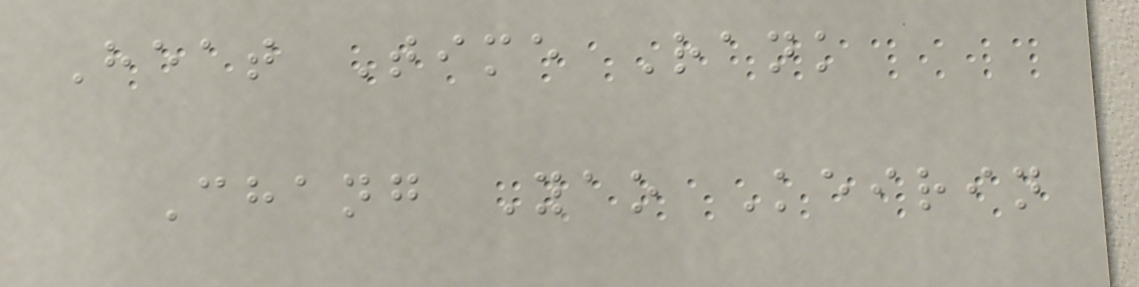Heat Time Rank
Chang Yao Keirin
